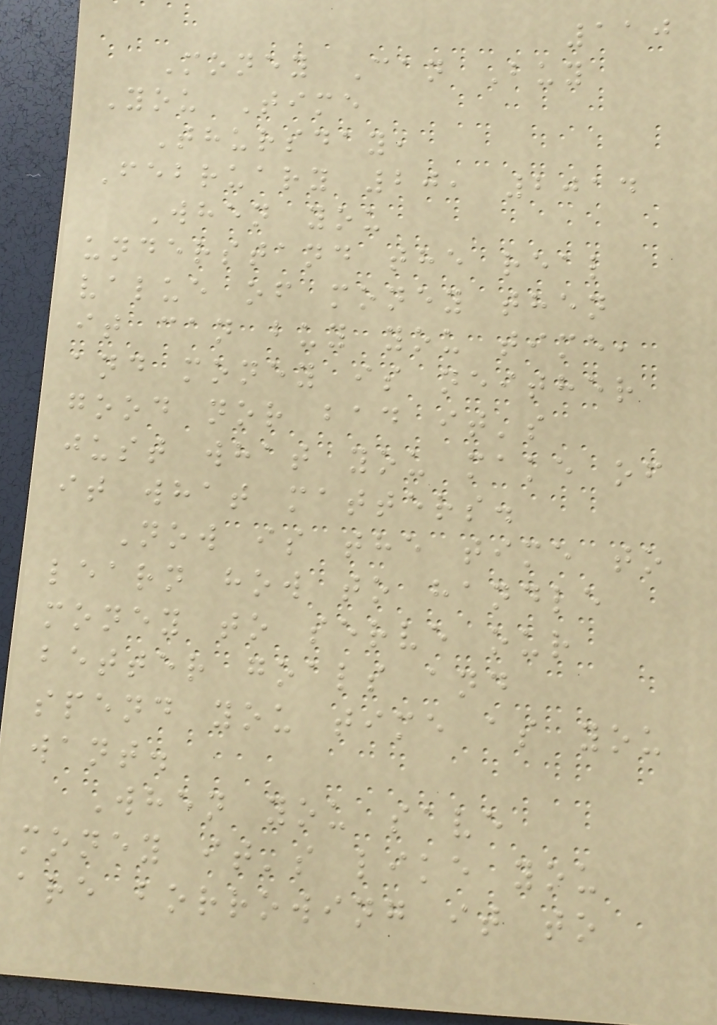110
Money Can Buy
You Time
Thursday,
February 20, 2014
When you
understand the real
value of money then
it can buy you time,
and money is neither
good nor bad it's
just what you make of
it what matters.
Now is the time to
learn how to handle
money to serve our
better goals and
spend you time as you
want.
When you save
money it's like you
are borrowing it to
